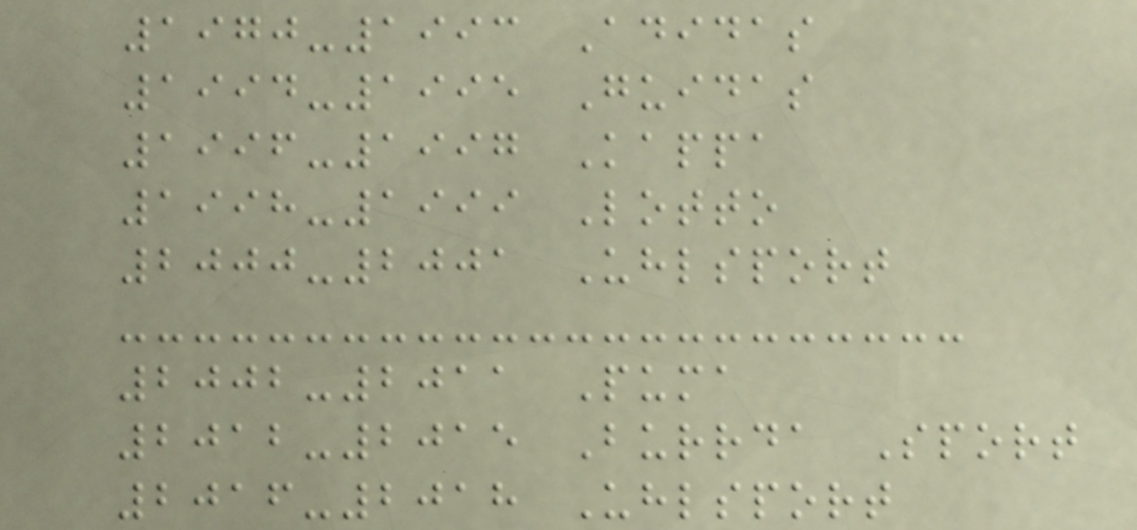1970-1993 Adidas
1994-1995 Guidas
1996-1997 Kappa
1998-1999 Lotto
2000-2001 Uhlsport
2002-2011 Puma
2012-2015 Burrda Sport
2016-2018 Uhlsport
